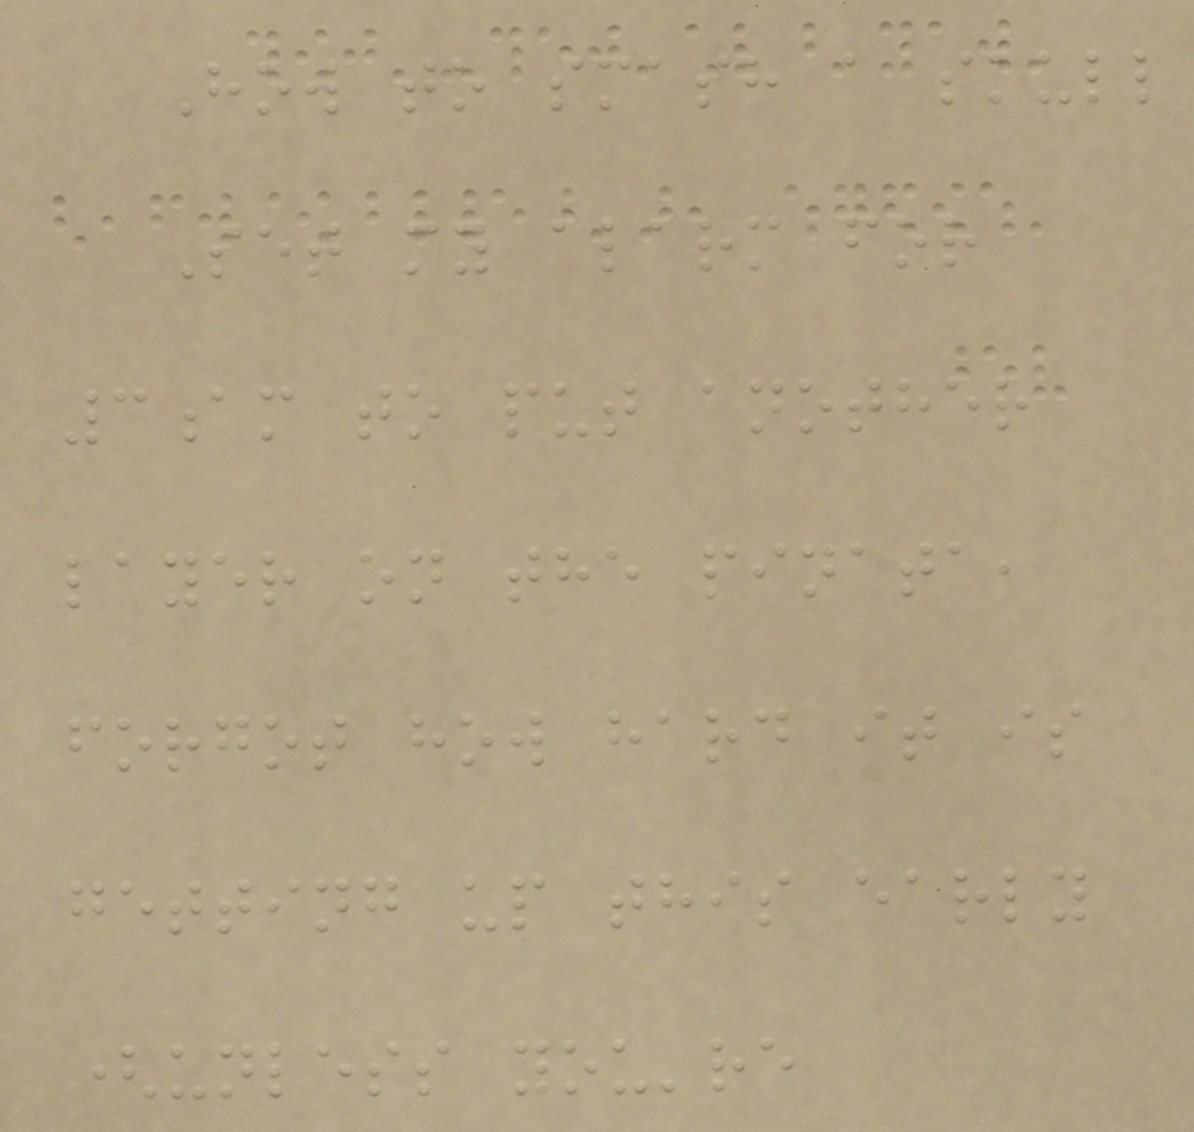How to smash a skull
Set my alarm for
3am to put another
layer on the pinata,
forgot how hard it is
getting up this early
(unless you're
